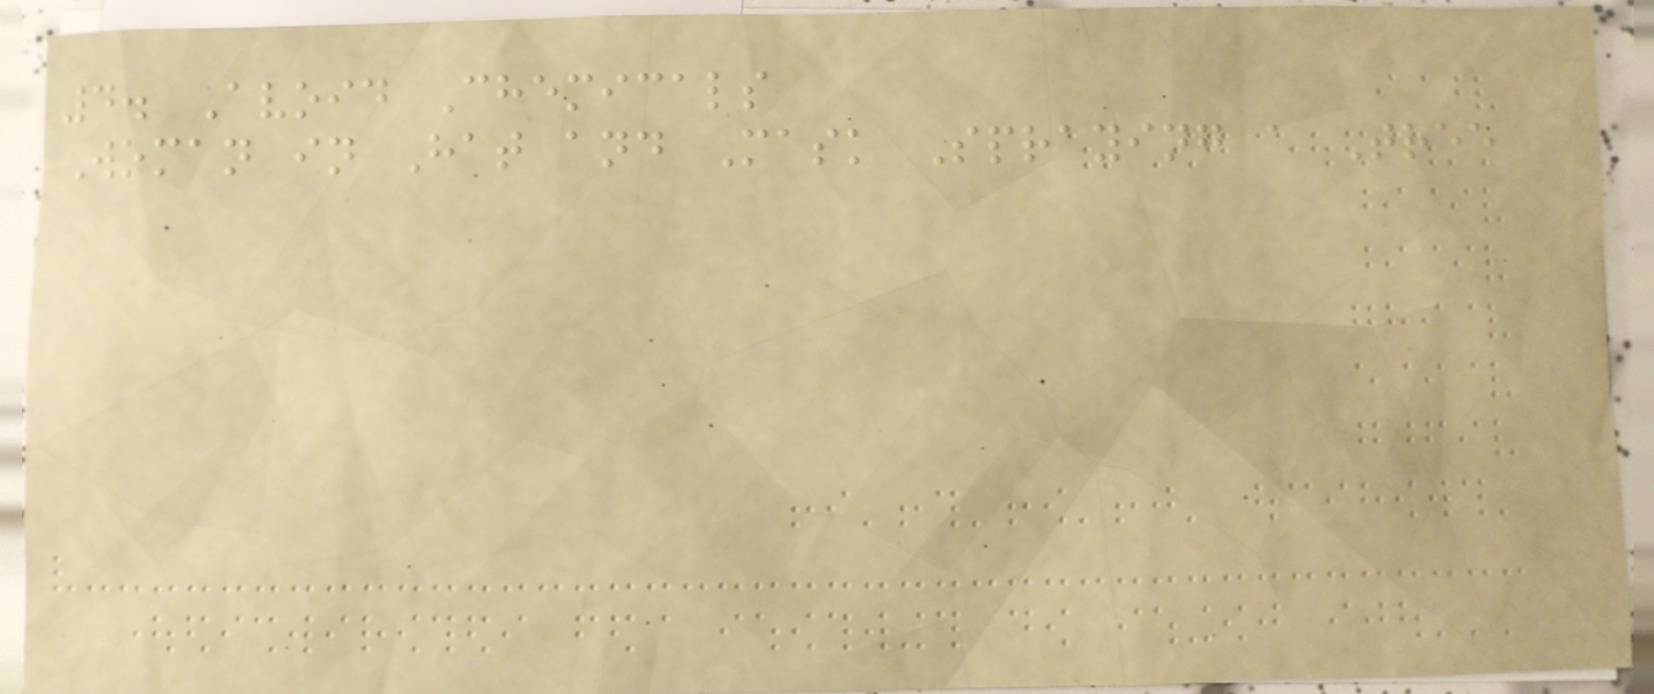4. Avoid Chemicals
Woman in Hat and Mask Spraying a Tree
